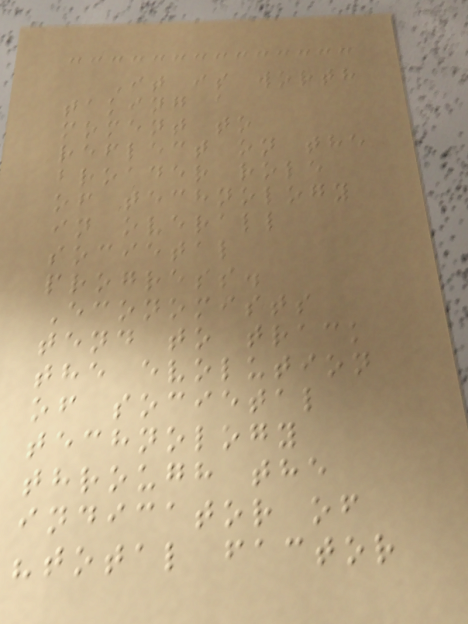It is worth
taking a
moment to
reflect on the
broader role
of technology
in overall
societal
progress.
Economists
tend to track
the evolution
of societal
technology
through the
indicator of
"total factor
